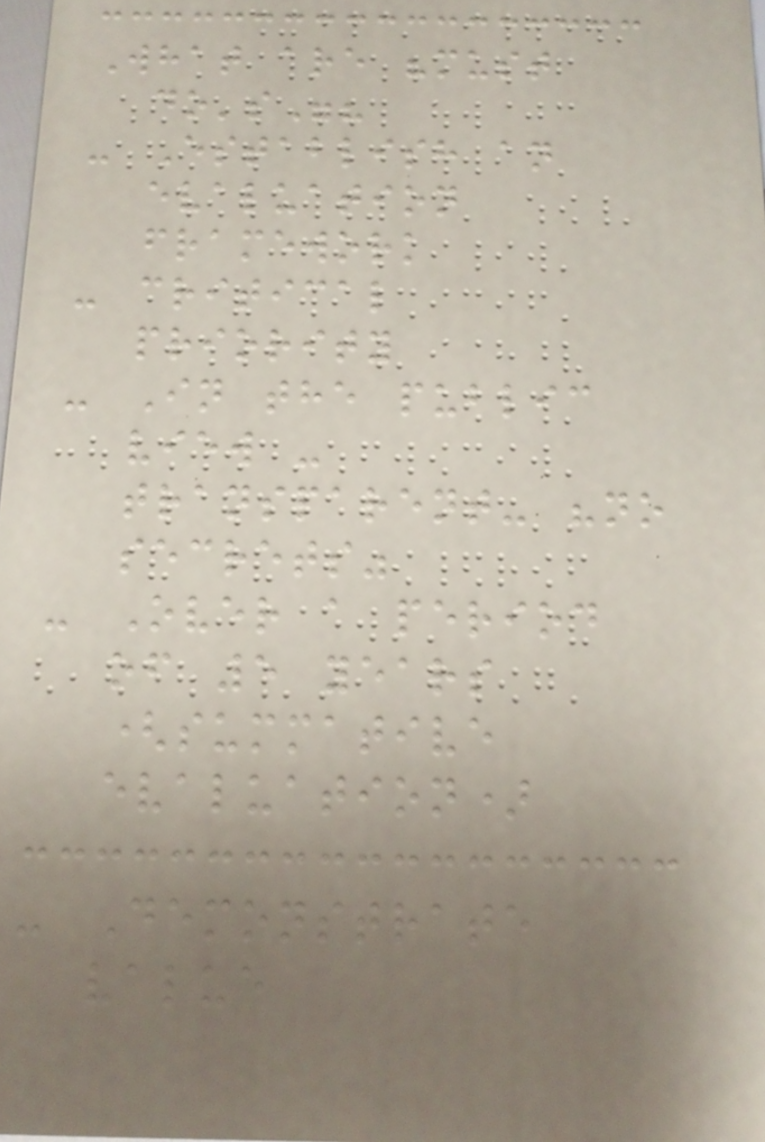What are "must
do's"?
- Establish an
evaluation
framework
- critical
priority
- In the public
view -
transparent- "no
secrets"
- Over a period
of 5 years
(summative
evaluation)
- Demonstrate
value
